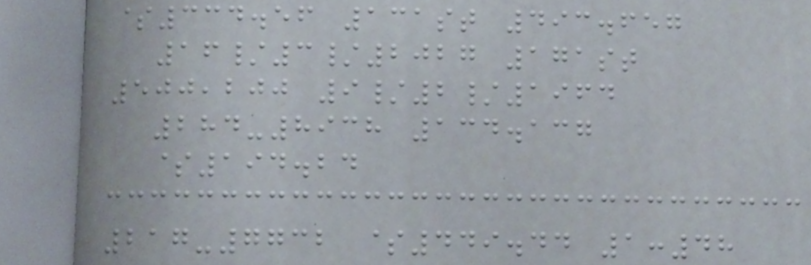$334.56 131st 493.657
16/3/2027 171st
500,200 9/2/1964
284-8938 134.137
$194.24
217-7732 $449.44 1:48
